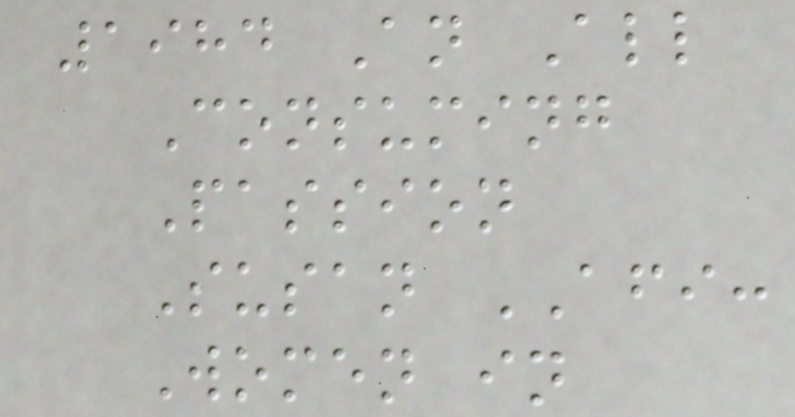1984 An All
Consuming
Passion
Susan AFI:
Women in
